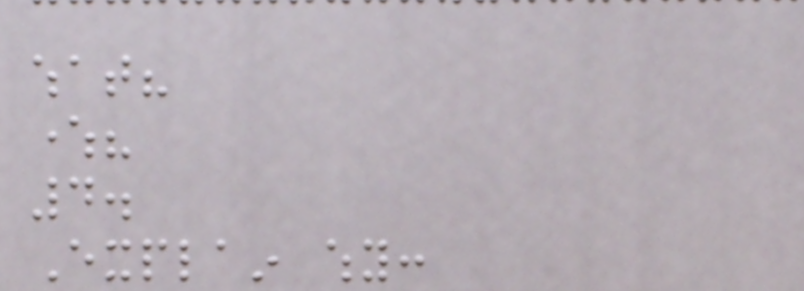what?
where?
4.
Explain why:
